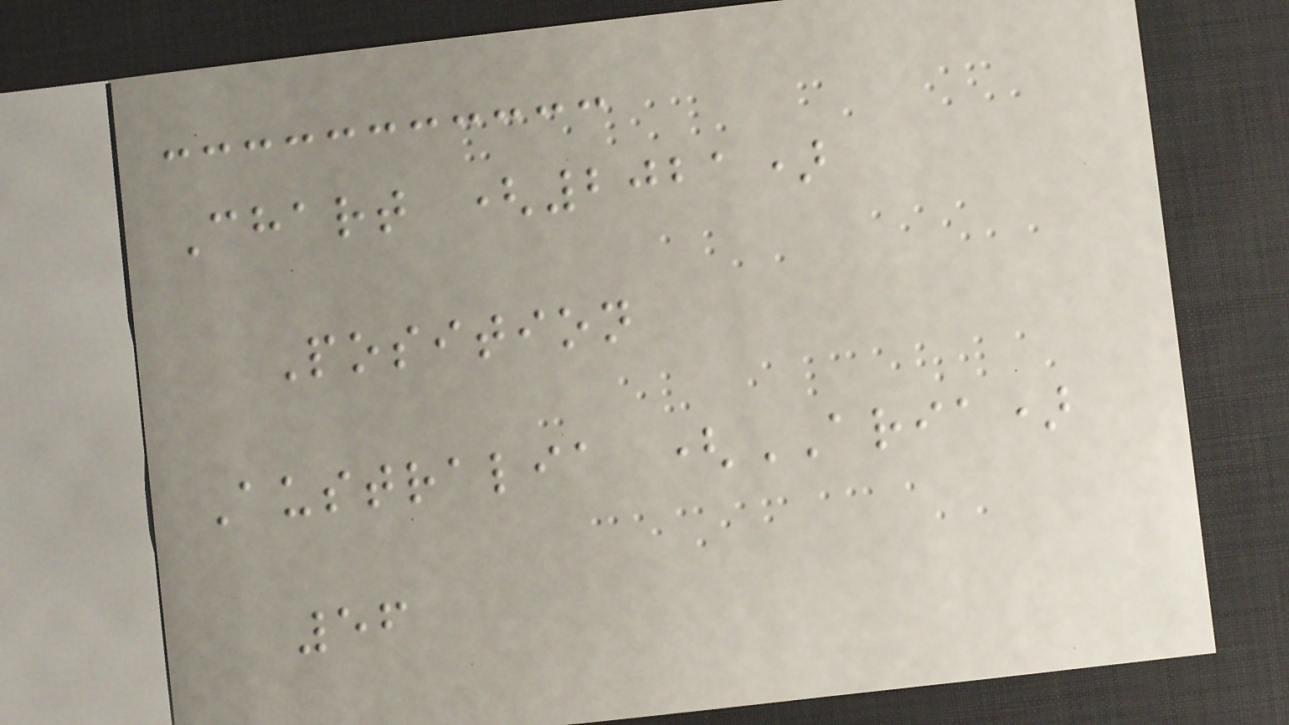Chart (2021)
Position
Australia (ARIA)
56
